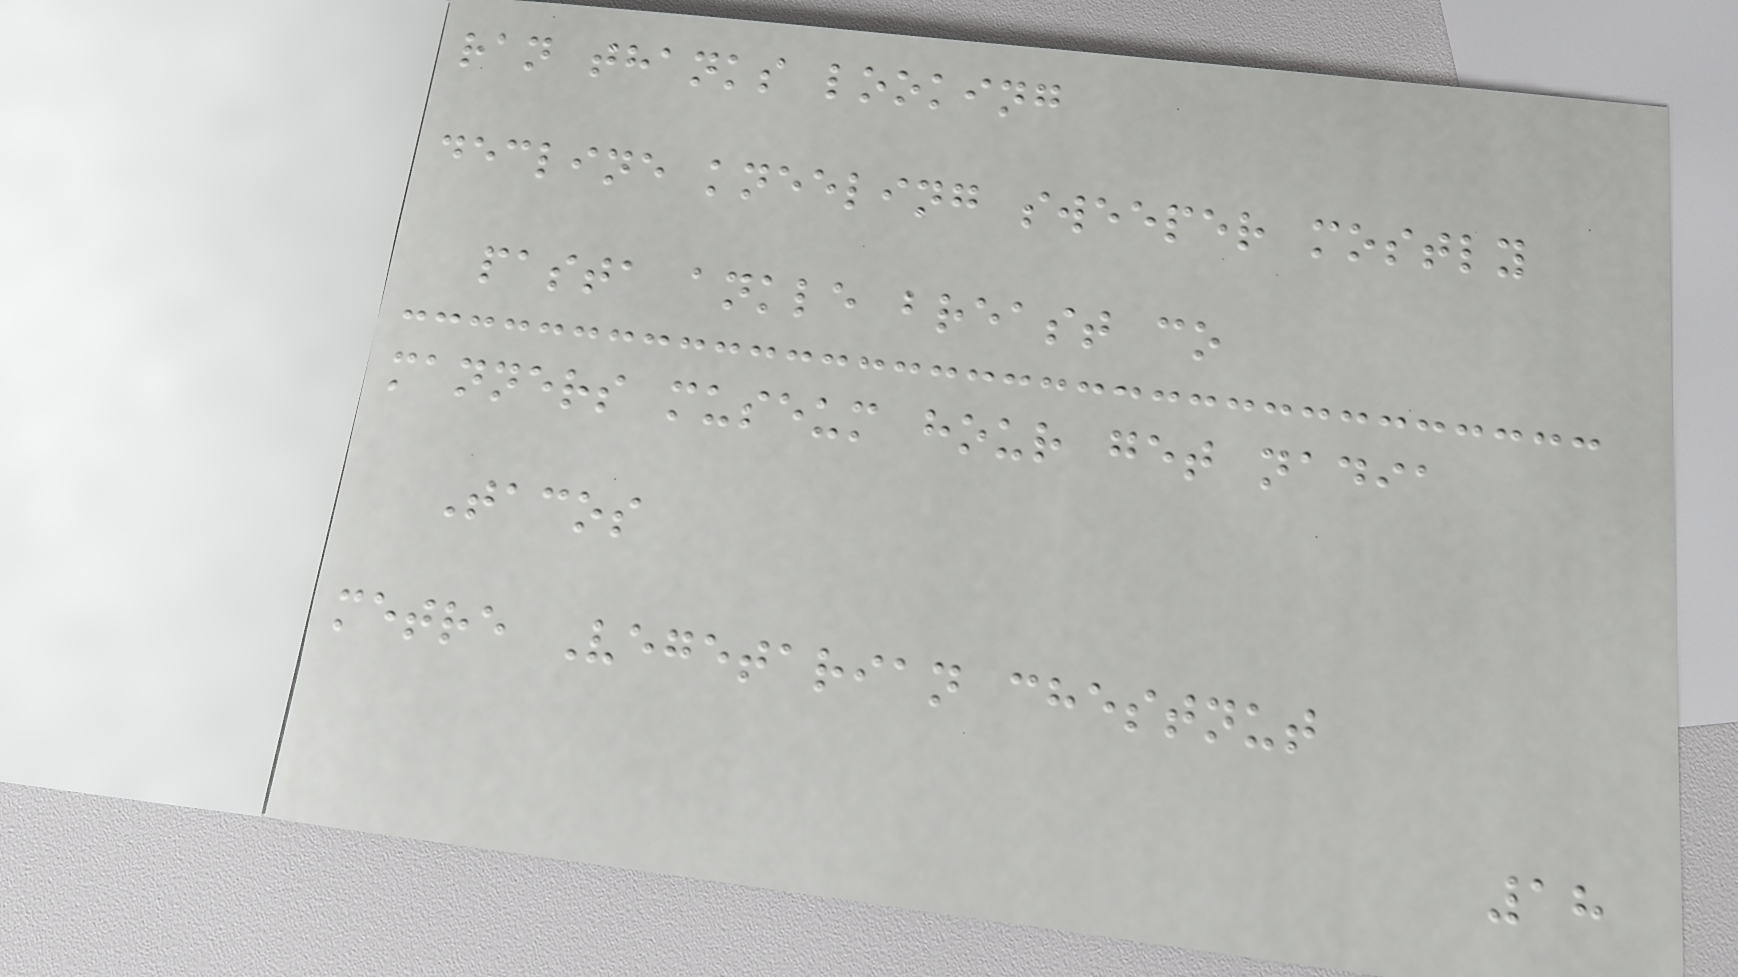ran thanks looking
decline kneeling sweeper mostly
pasta ankle breast co
manners museum hour get nadia
Tacos
metre Vegetarian chestnut
18
